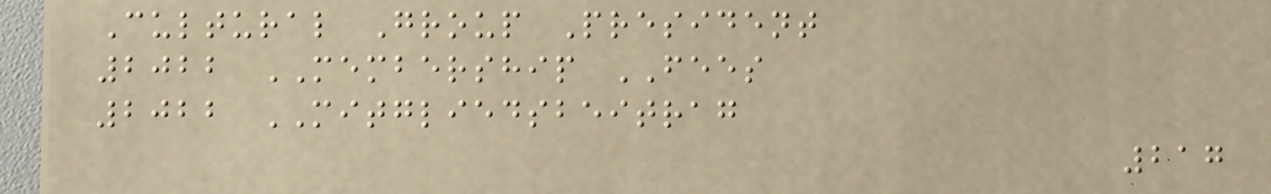Cultural Group President
2022 MEMBERSHIP FEES
2022 MITGLIEDSBEITRAG
217
